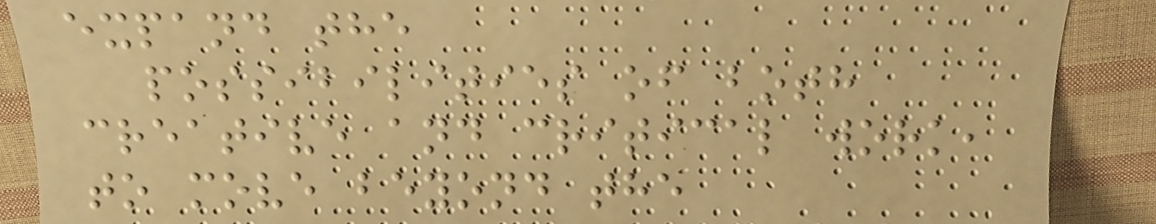expand the
possibilities of both
creative and critical work,
to move beyond the
